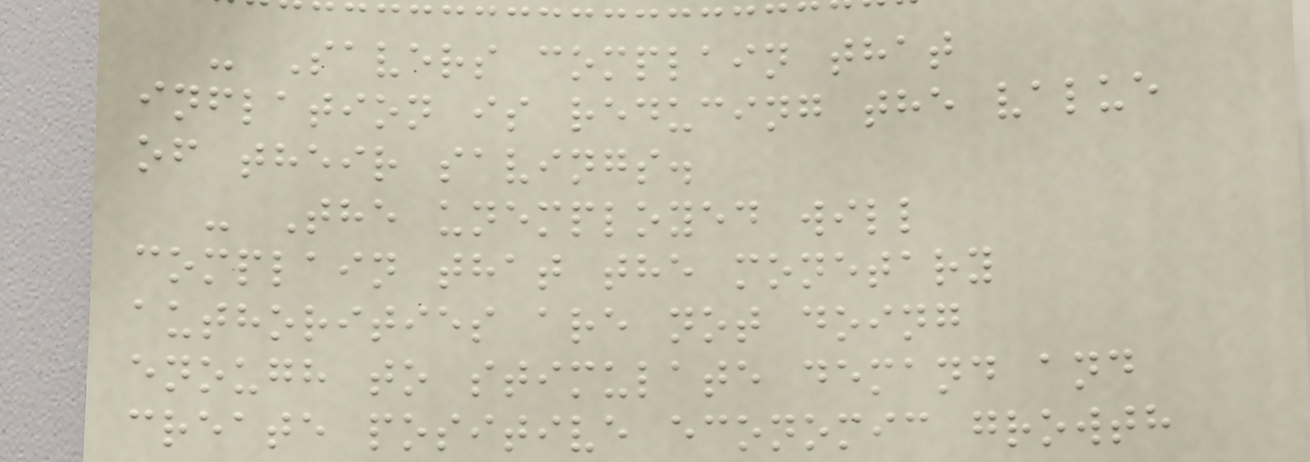- Savers complain that
inflation is reducing the value
of their savings.
- The unemployed will
complain that the monetary
authorities are not doing
enough to stimulate demand and
create positive economic growth
